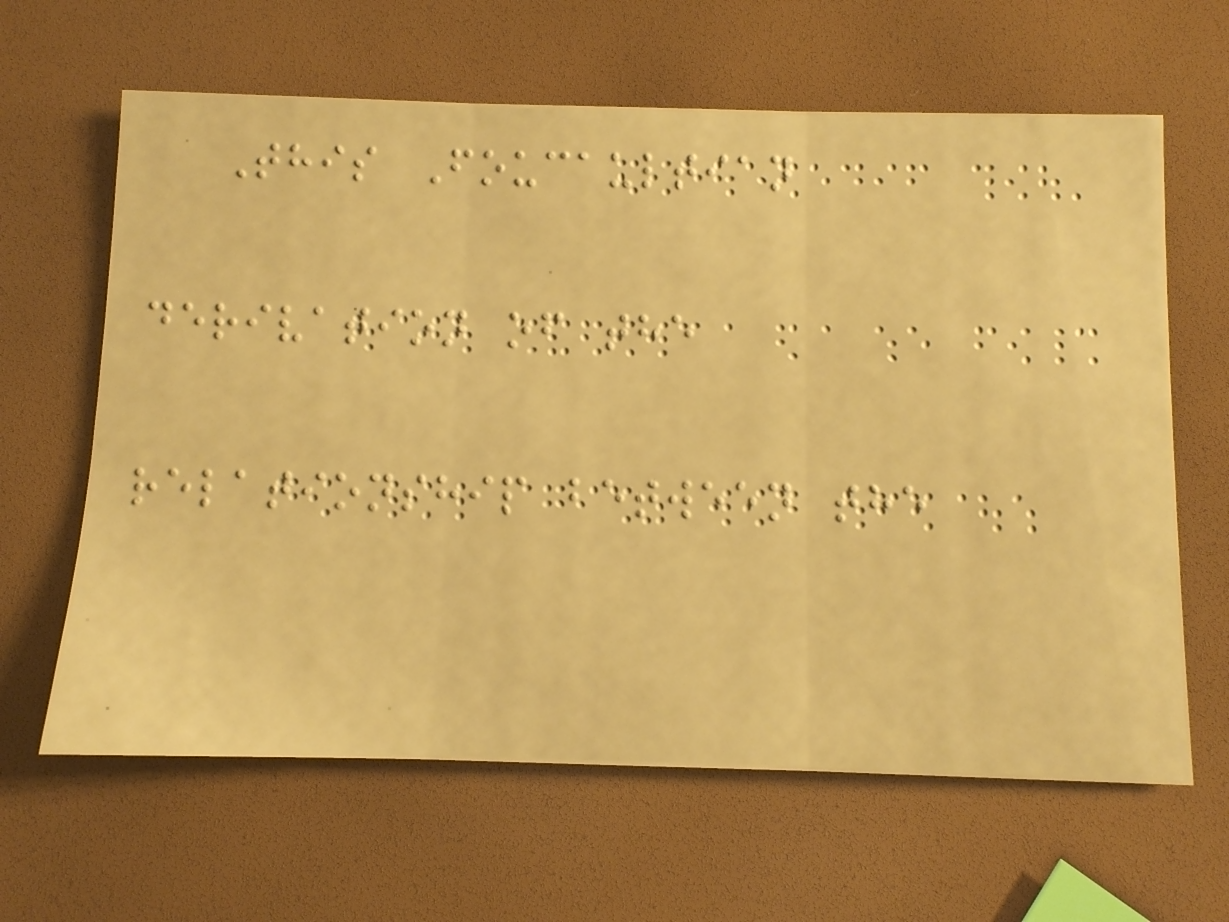This Foucaultian
derivation of the
relationship between the
